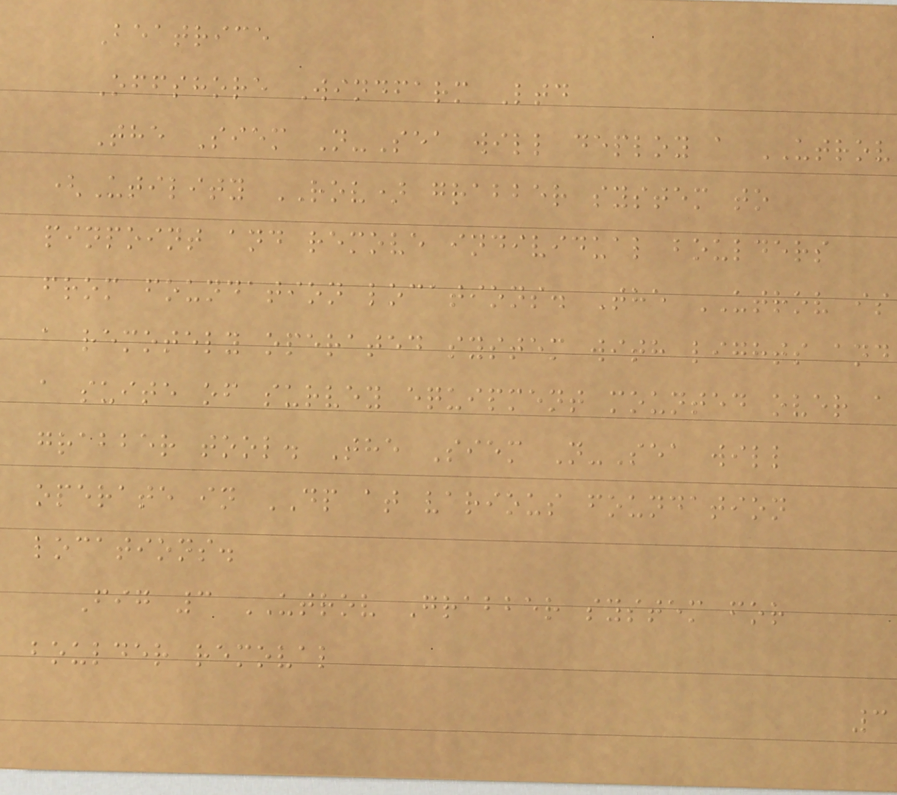Beatrice
Offshore Windfarm Ltd
The Siem N-Sea will deploy a UTROV
(Utility ROV) grabber system to
pinpoint and remove individual boulders
from foundation locations. The UTROV is
a remotely operated system with lights and
a suite of survey equipment mounted over a
grabber tool. The Siem N-Sea will
operate in DP at various foundation
locations.
Fig 3 UTROV Grabber system for
boulder removal
3
